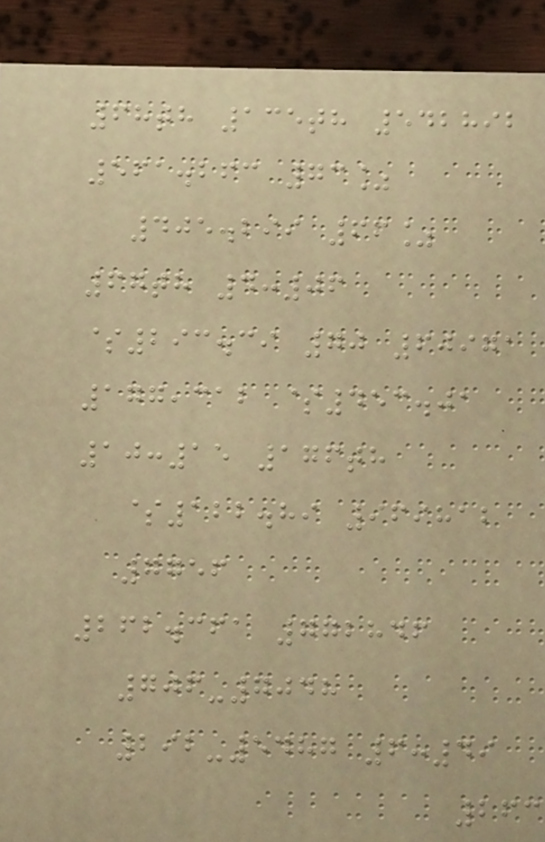68th 135th 542892
561.263 73%
405.299 66%
67th 4:06
$293.39 70 60971
177,312 $453.01
10:15 176th
$122.89 969812
7756
262.361 772846
706-7048
292-5487 6:49
263
